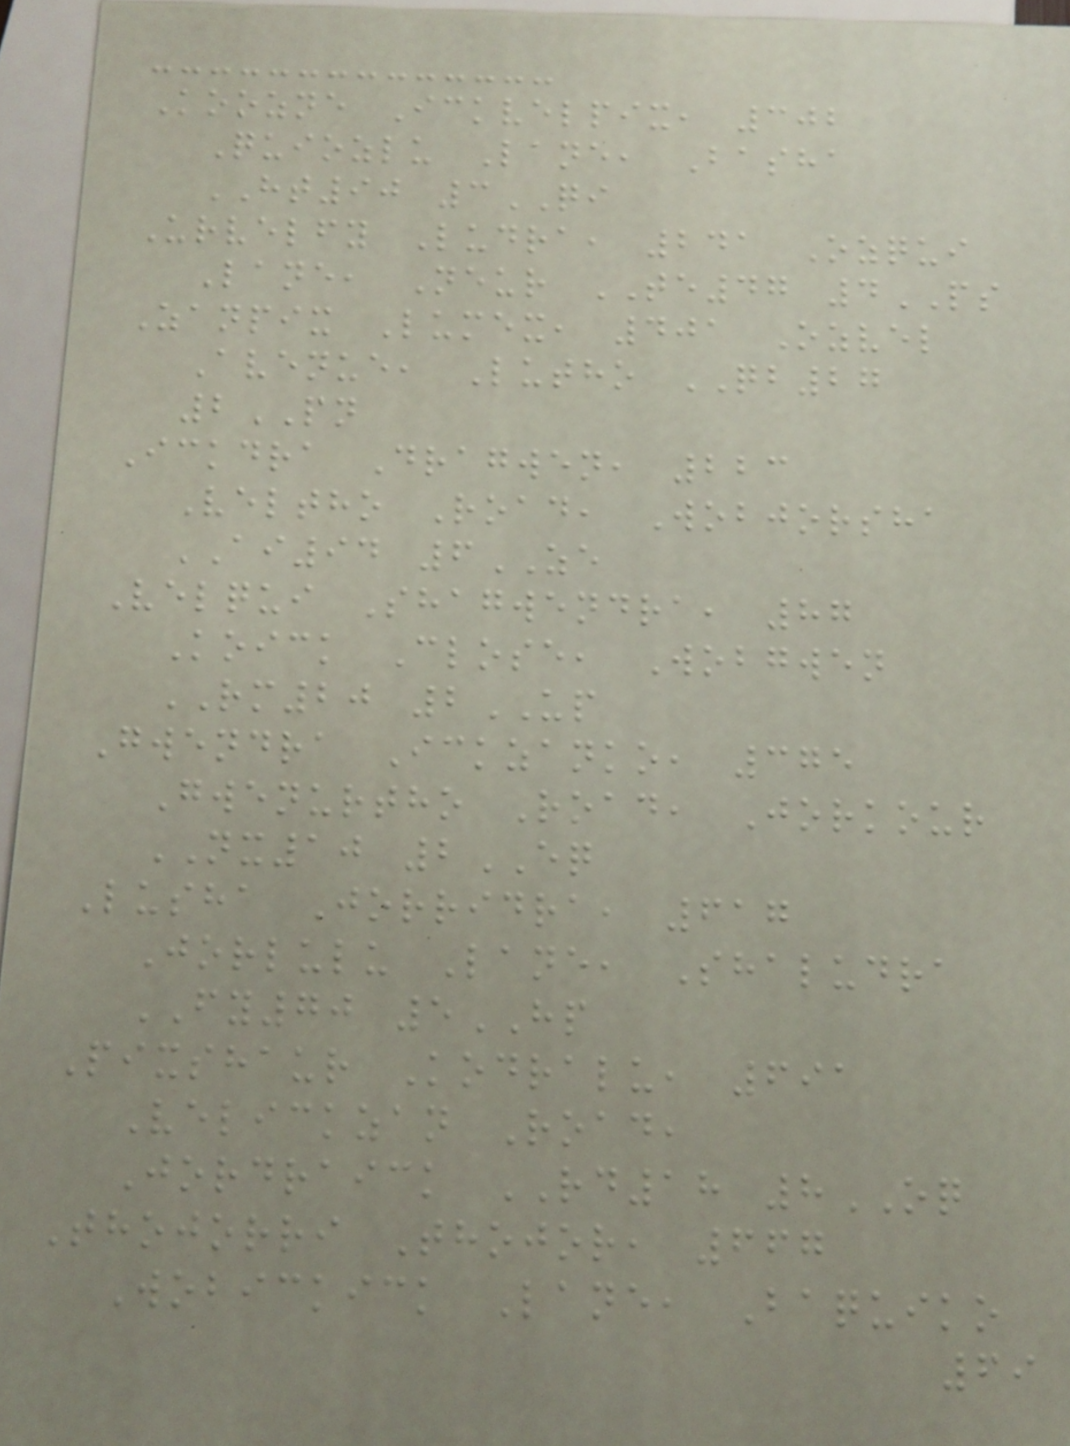Koozne Ickvelpix, 302
Quiozlu Lane, Basha
HT90 3QI
Urvelfy Ludra, 241 Ozqui
Lane, Neur TE47 4PS
Zanpix Lumex, 401 Ozvel
Avenue, Lutho QB27
2PN
Ickdra Dragwen, 223
Veltho Road, Wobjorsha
AI94 6ZE
Velqui Shagwendra, 87
Koick Close, Wobgwen
RM20 2UP
Gwendra Ickzanko, 375
Gwenurtho Road, Jorkour
NX10 2EQ
Lusha Jorridra, 617
Jorlulu Lane, Shaludra
FY70 5HP
Pixshaur Kodralu, 691
Velickzan Road,
Jordraick RD18 8OQ
Thojorri Thojor, 667
Wobickick Lane, Baquiko
69
